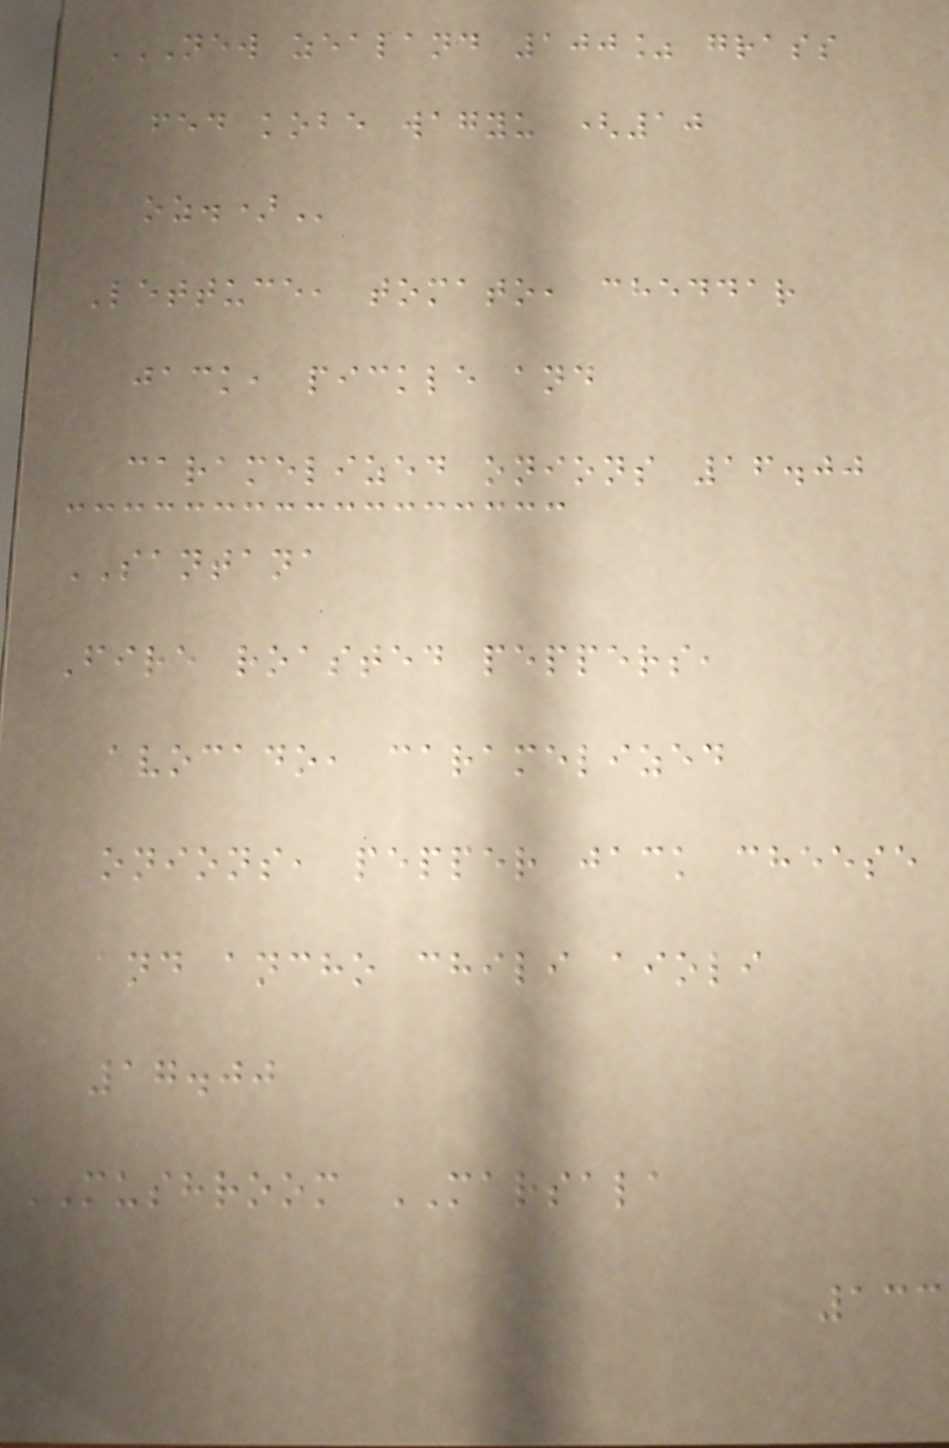NEW ZEALAND 100% GRASS
FED KOBE WAGYU (10
OZ.)
Lettuce, tomato, cheddar
jack, pickle and
caramelized onions 16.00
SANTANA
Fire roasted peppers,
avocado, caramelized
onions, pepper jack cheese
and ancho chili aioli
17.00
MUSHROOM MARSALA
133
